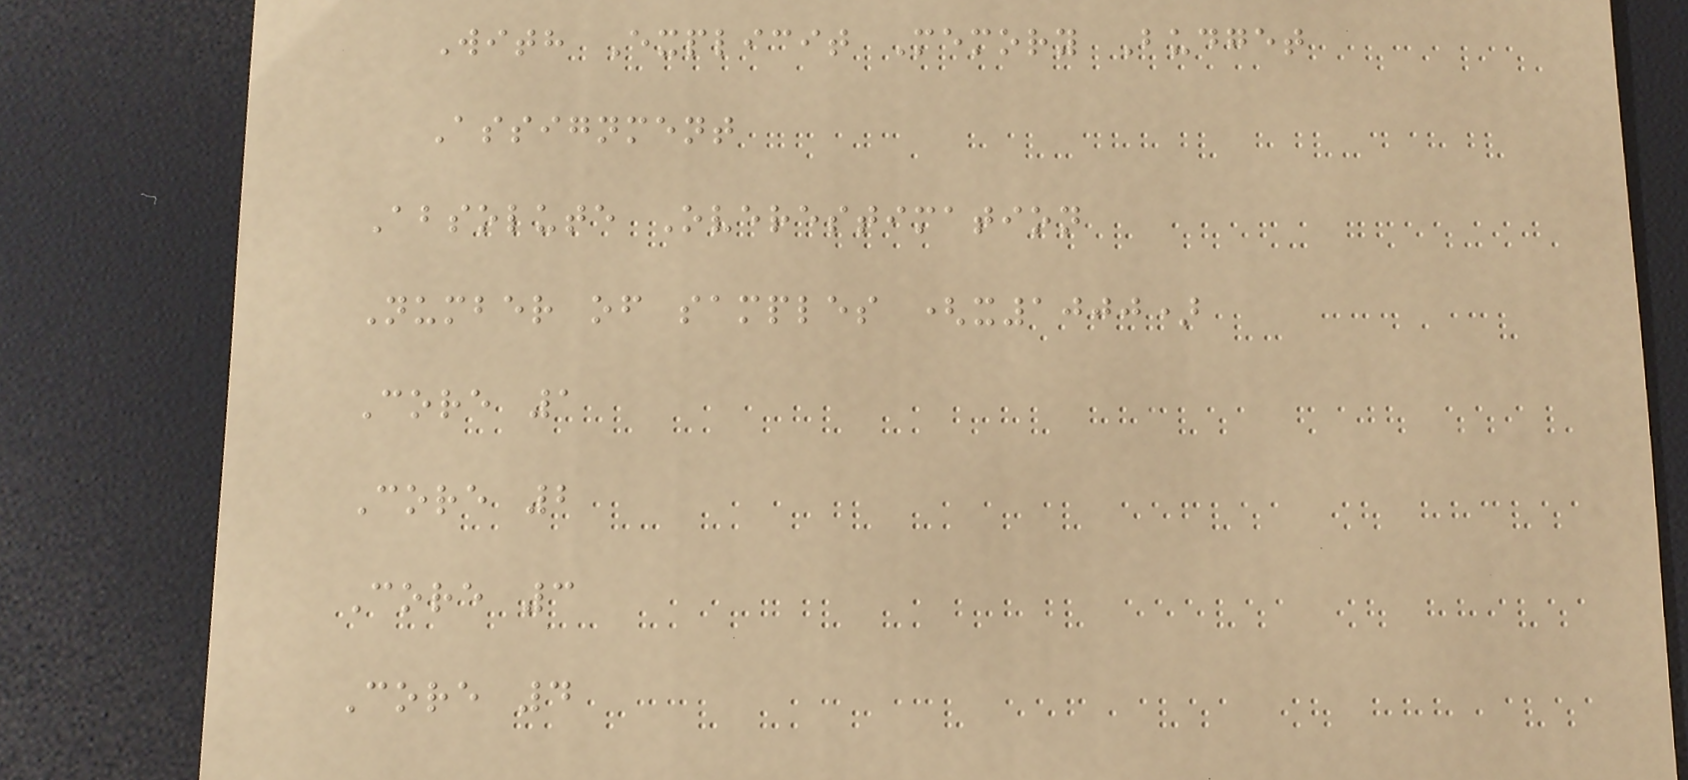With Explicit Memory Budget
Assignment
Absolute Overestimation
Number of samples (x1000)
Core 1
Core 2
Core 3
Core 4
